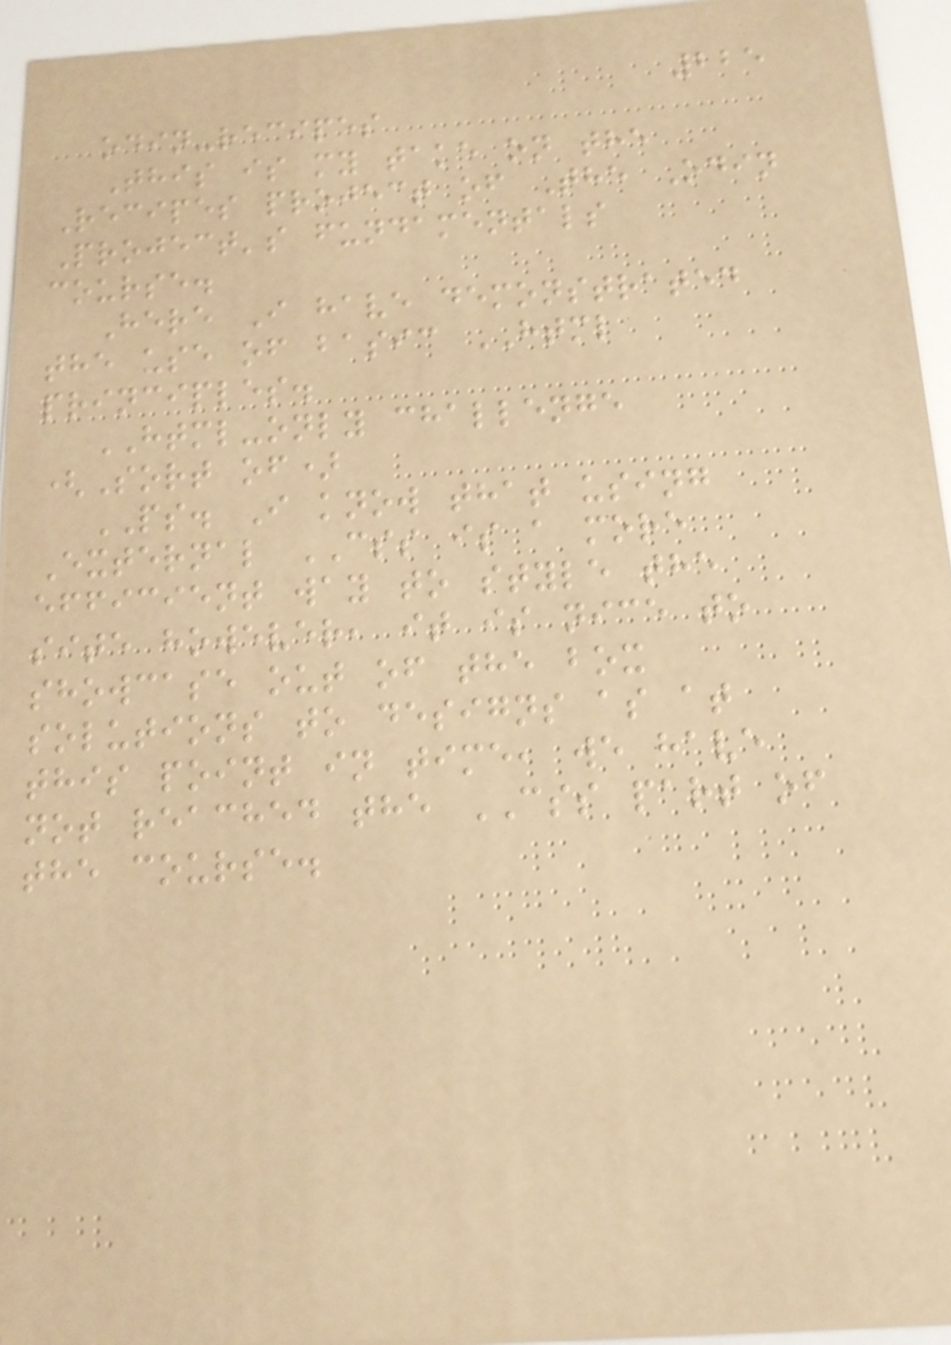225
odin-recipes
This is my take on the
Recipes project of The Odin
Project's fundamentals
course.
Here I have demonstrated
the use of basic HTML
principles.
HTML-only challenge
(Sort of)
PS. I know that using
External CSS is a more
efficient way to style the
site however, it is nice to
showcase out of the box
solutions to designs as at
this point in time, we have
not reached the CSS part of
the course.
